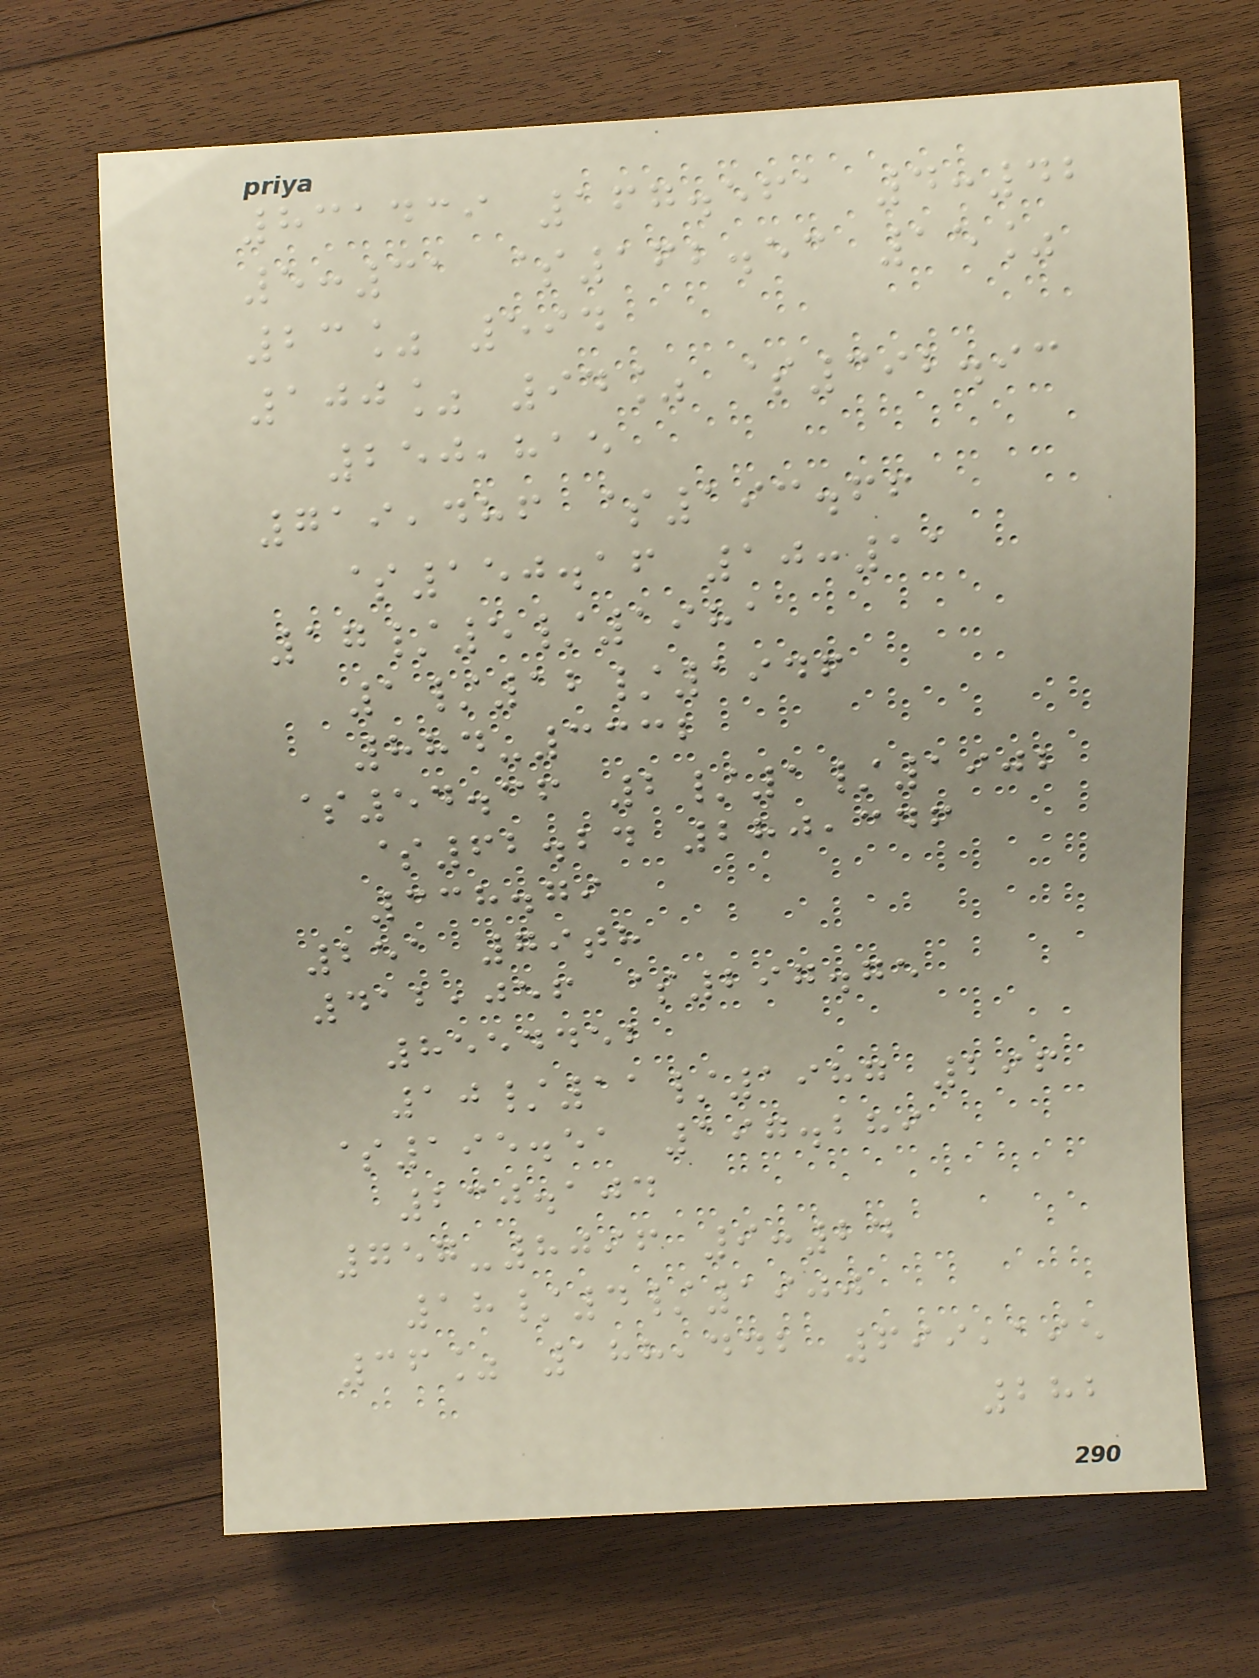831439 167.561 4:42
5:31 $162.53 15%
23% 594
100% 94% $392.93
250,815
719,486 $193.66
$150.16 10:11
17/5/1981
1/12/1946
884-3332
$54.36 2/1/1902
$62.24 280,346
338.79
251 79th
412,056 $297.75
8554452
10/11/1987 296
$195.51 197.289
230.104
757-8096 9:24
18/4/1900
36% 188,442 699,195
282
